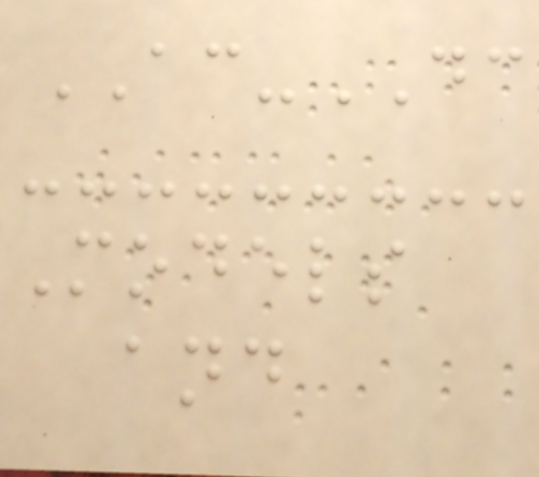AC-DC
Models
and
